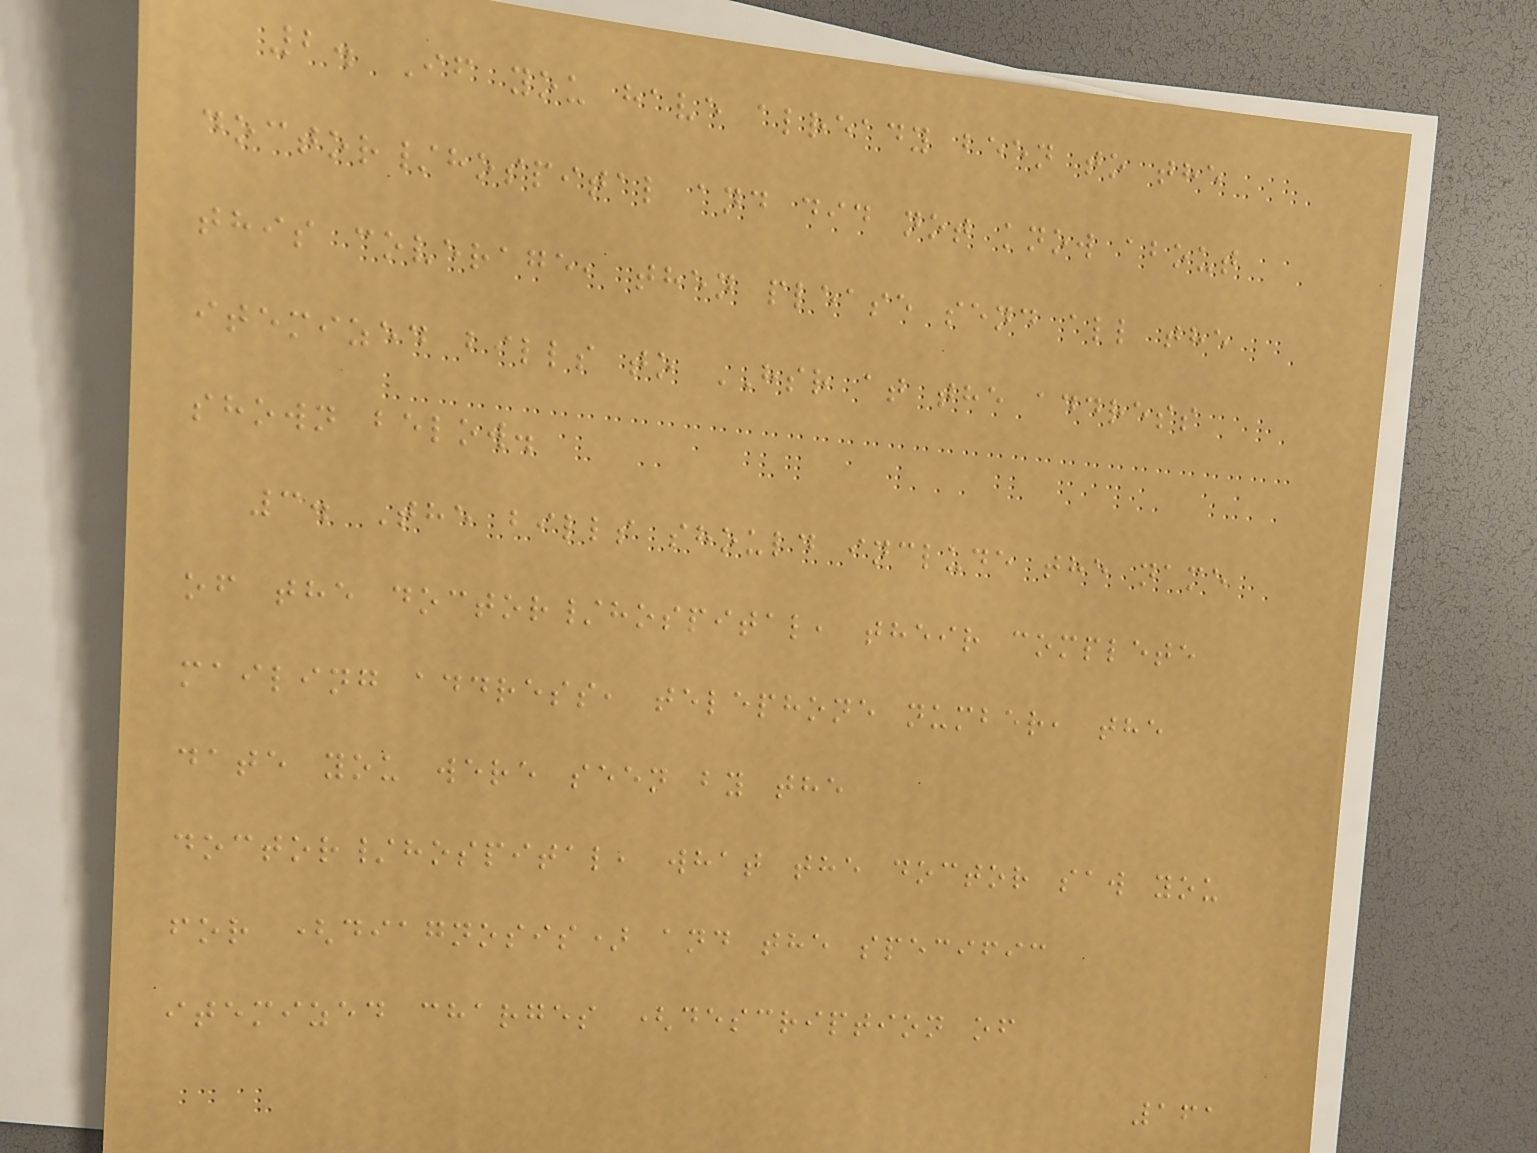2. If you have already been to the
doctor/hospital and did not know about
this coverage, then please send all the
itemized bills to HSR at the address
shown below.
3. The bills should include the name
of the doctor/hospital, their complete
mailing address, telephone number, the
date you were seen by the
doctor/hospital, what the doctor saw you
for (diagnosis) and the specific
itemized charges (description of
161
